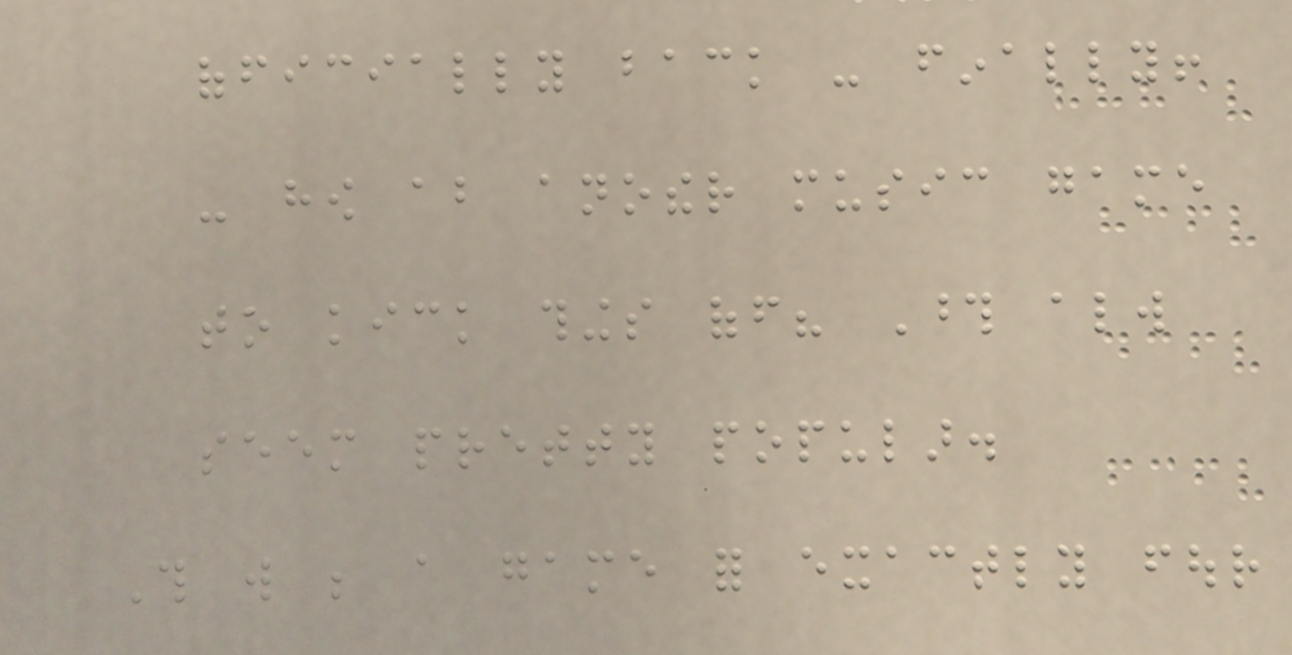officially back - finally!
- how about another music game
to kick things off? Those always
seem pretty popular.
This will be a game for exactly four
